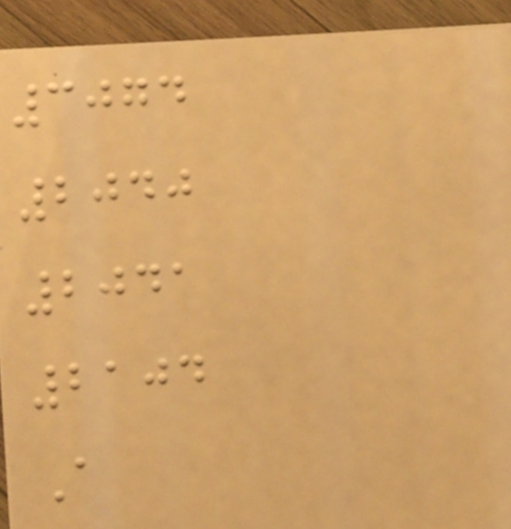3074
2040
2041
2104
A
